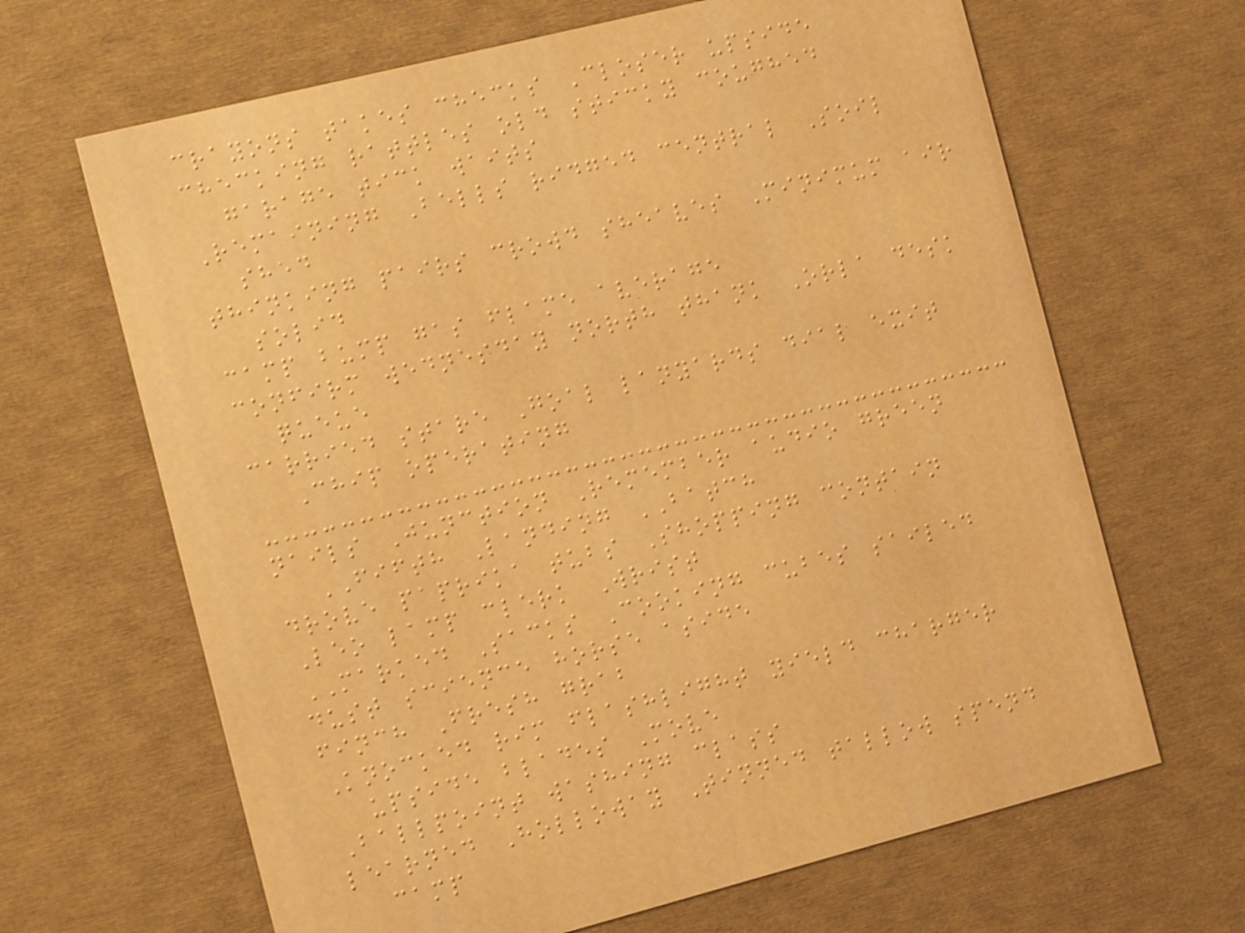crayons takes checks Closer upside
checking rattles old sticky coughed
garage tick waits
Remaining Bells ridged central Soil
shed
thinking pairs crowd sheaves Minimum air
solid
camp bump gas flame average
confirm wednesday north thank Orla desk
queue
carried stare Goal lanyards dial exit
Chip operating
nails Junction Remember audio green
FIFTH Landing BATCH
drove paprika tubs Shopping contain
Leo lamp clerk Wrist
MARKED Sacks Cooking cubes sailed
dust science horse aside
finch Fresh grab
Knocked rim flashlight yield charger
upside blades Move
Ballpoint washing class
learned Holloway Tinned tallow spend
camp
